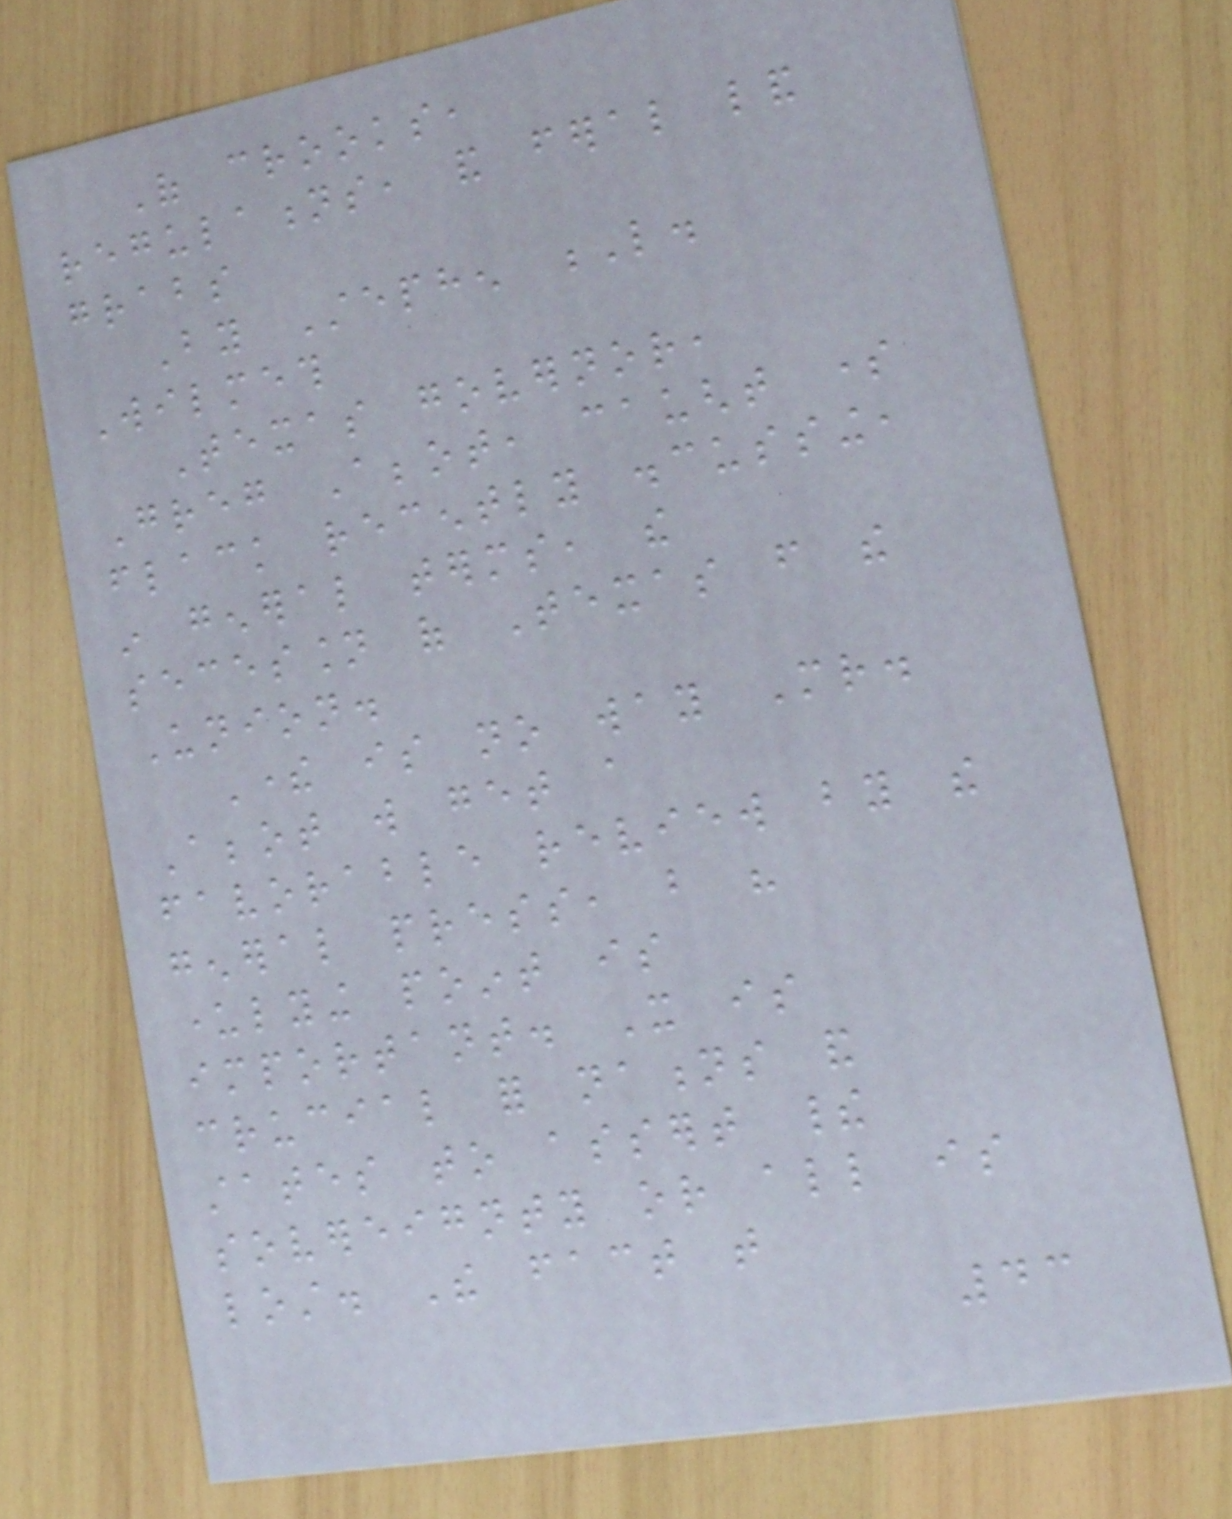Of crooks,
regulations, and feral land
grabs
By Stephen L.
Wilmeth
Texas governor,
Greg Abbot, caught some
flack recently discussing,
in general terms, the
secession of Texas from the
Union.
There is no way Mr.
Abbot will get a
favorable review by the
general press, but his
underlying point is
important. It is
crucial for nations and
states to assert their
sovereignty or all is
lost. The fact that
43
